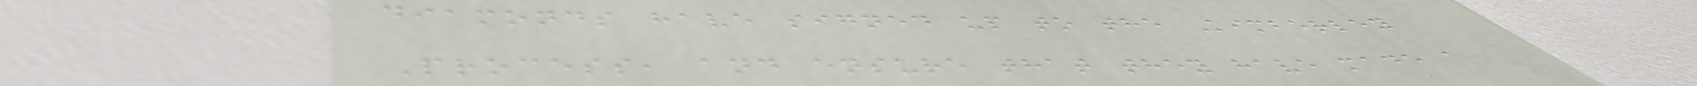diamonds have signed up to the Kimberley
Process, and ensure that they have made a
